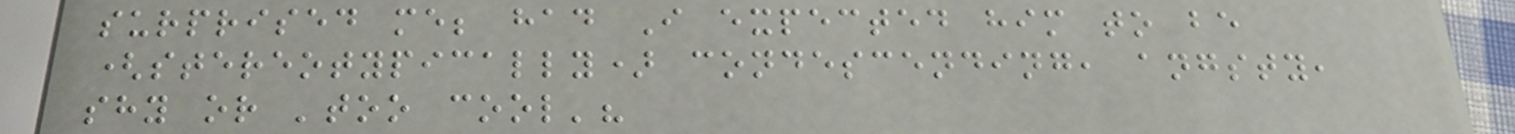surprised me; had I expected him to be
(stereotypically) condescending, angsty,
shy or 'too cool'?
